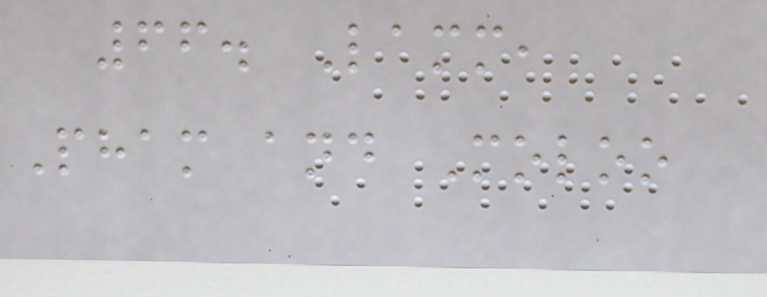66. Lamm,
Pham and Moloo
